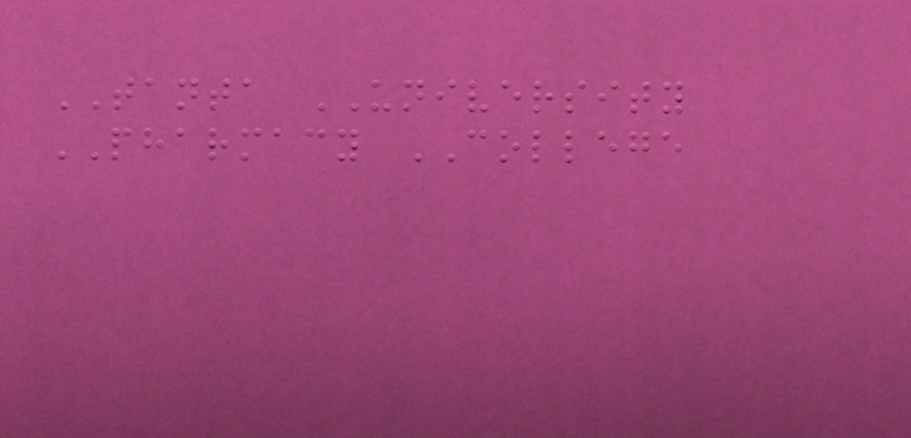TANTA UNIVERSITY
PHARMACY COLLEGE
